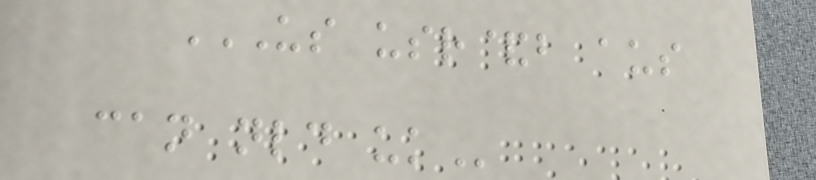US USR&B AUS
CAN NLD UK
